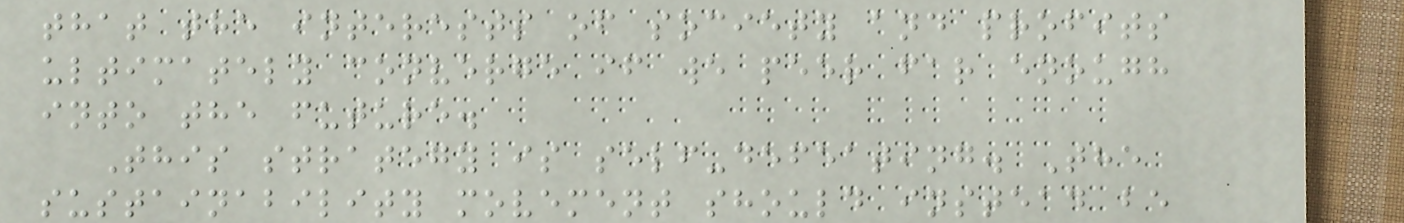that the interests of society and profits
ultimately converge if we peer far enough
into the future.
This strategy is self-defeating. The
sustainability movement should instead be
